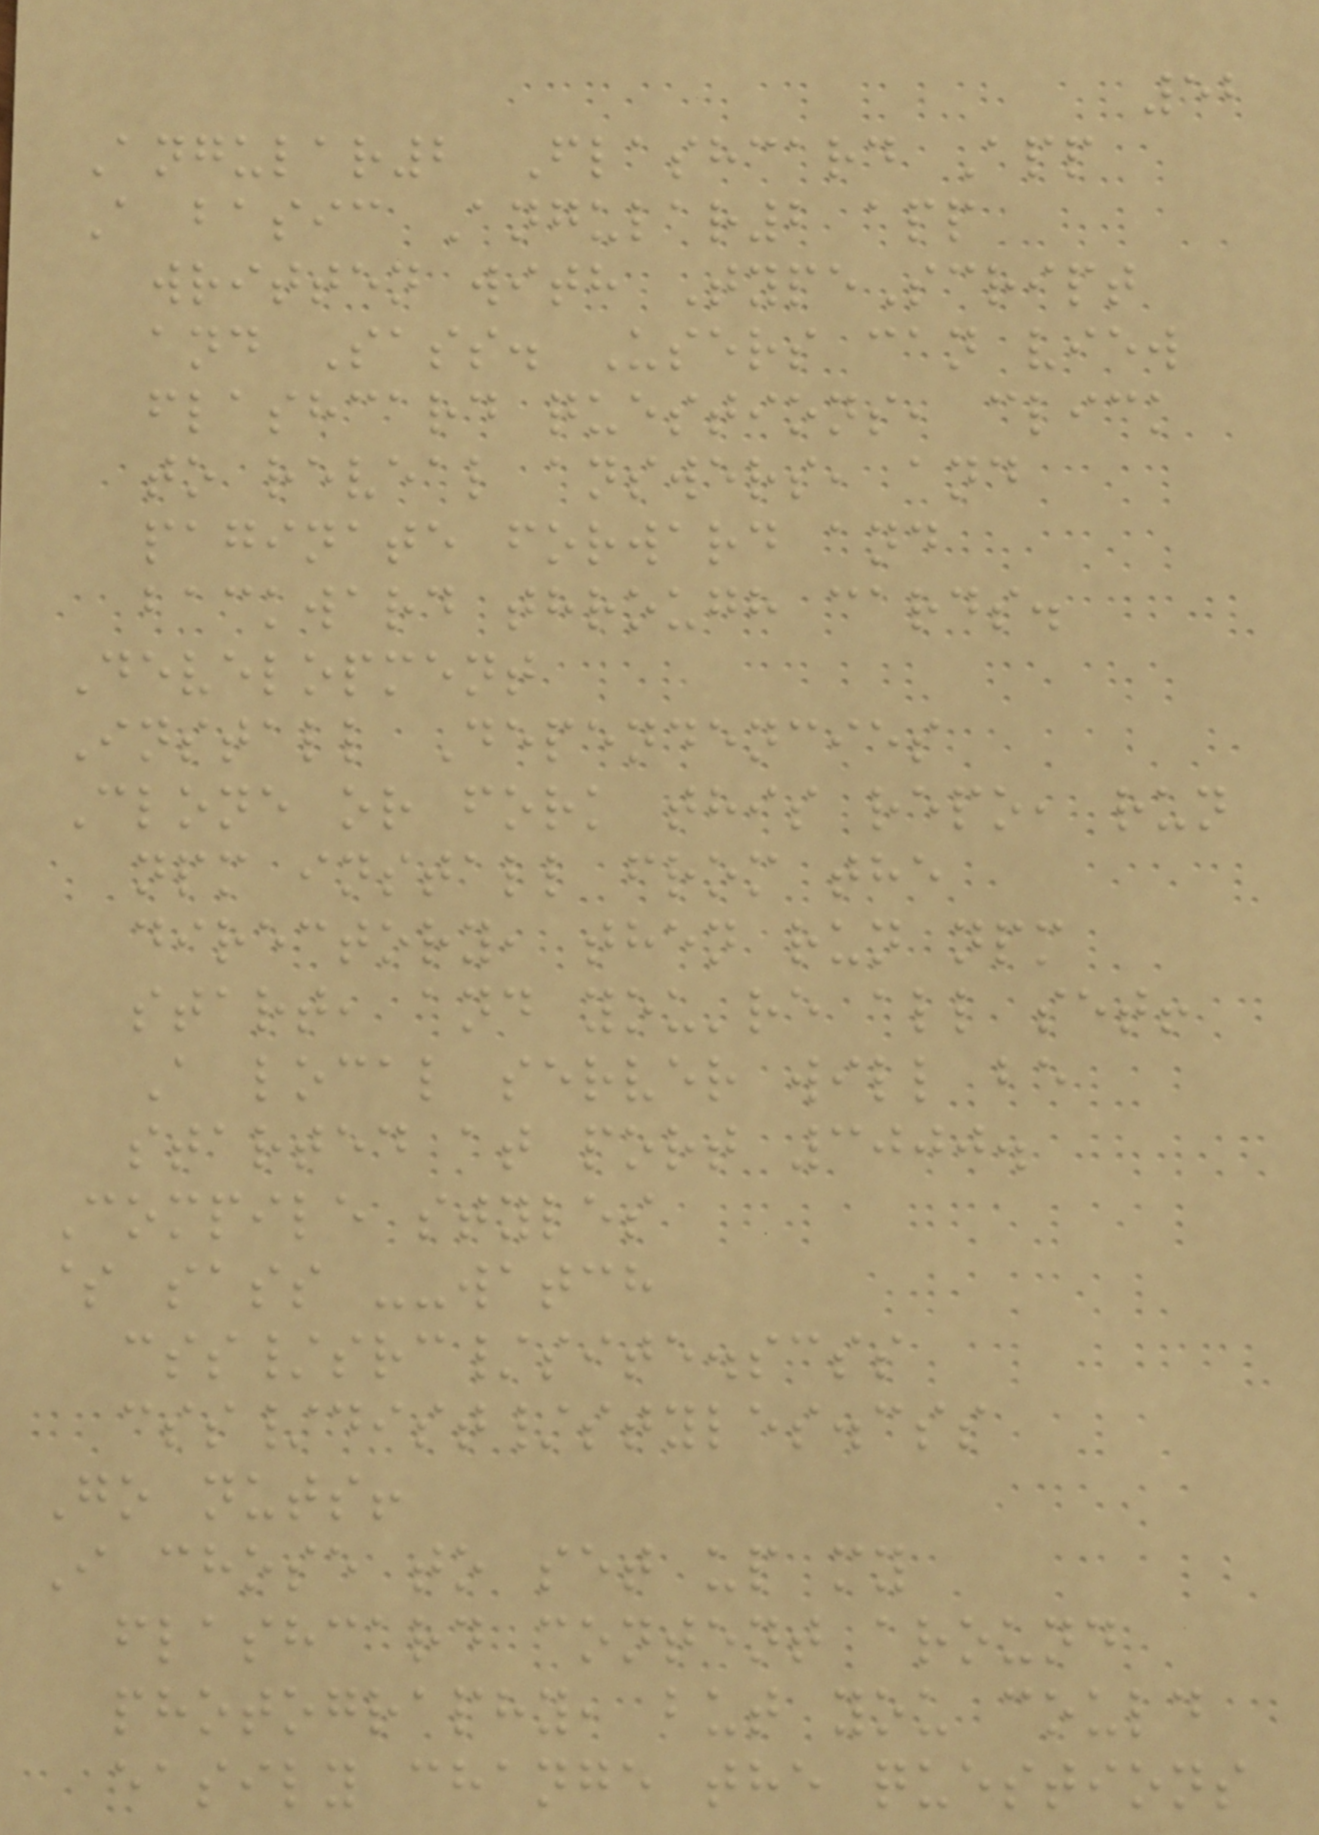52
Angular2 Flashcard App
A basic Angular2 app
written with TypeScript
and Sass. Users can view
flashcard questions, click
to reveal answers, and
paginate forward and
backward through cards.
Development
Install Dependencies
Clone or fork this repo, run
npm install from the
directory, then run npm
start, and you're all set!
A local server will be
started at port 3000.
Compile styles
$ sass --watch
css/src/site.scss
css/dist/styles.css
Go nuts!
I chose to set up my
flashcard content around
photography, but you could
easily change the questions
